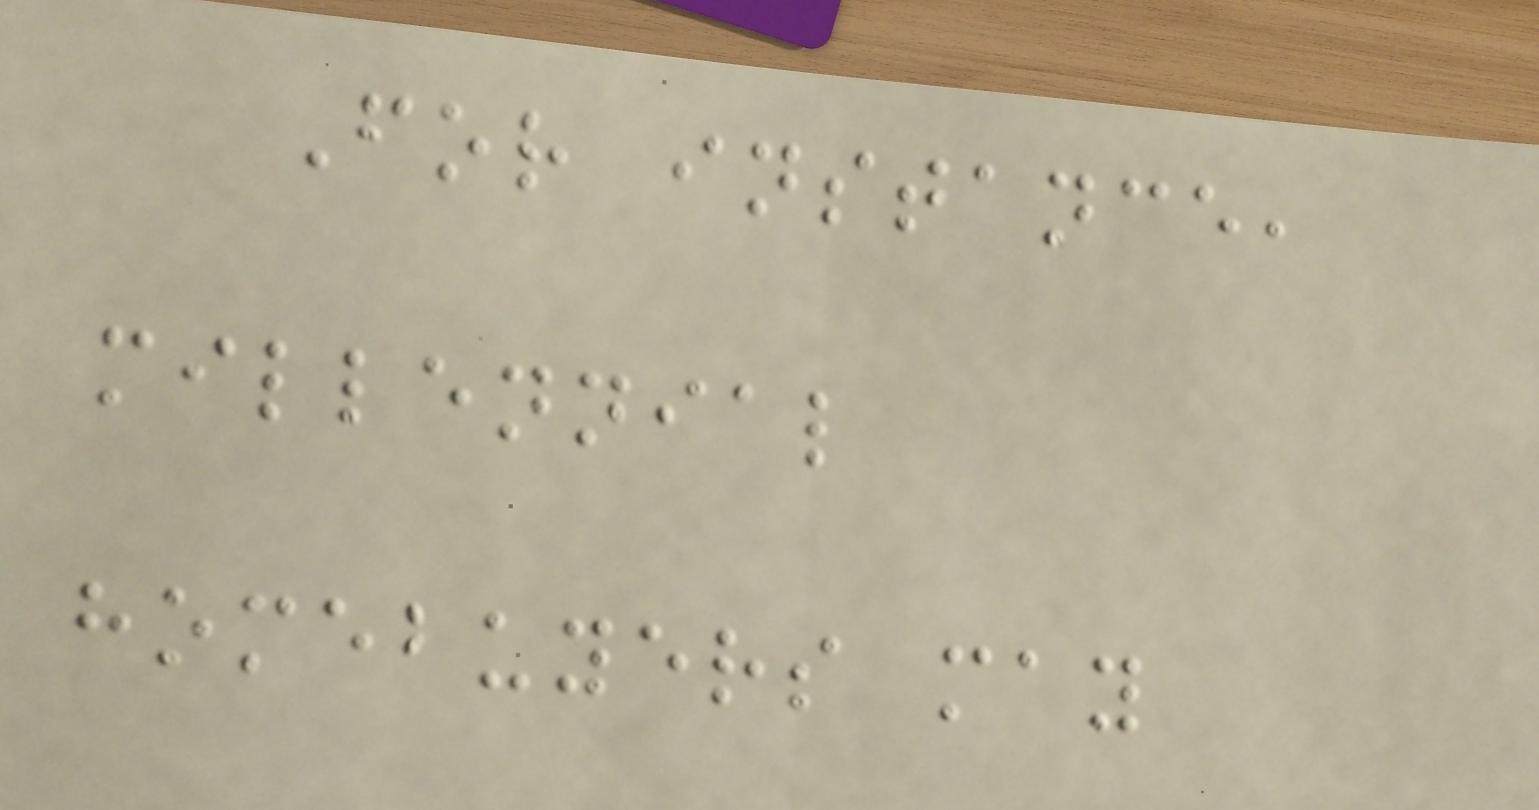For instance,
millennial
homebuyers may
